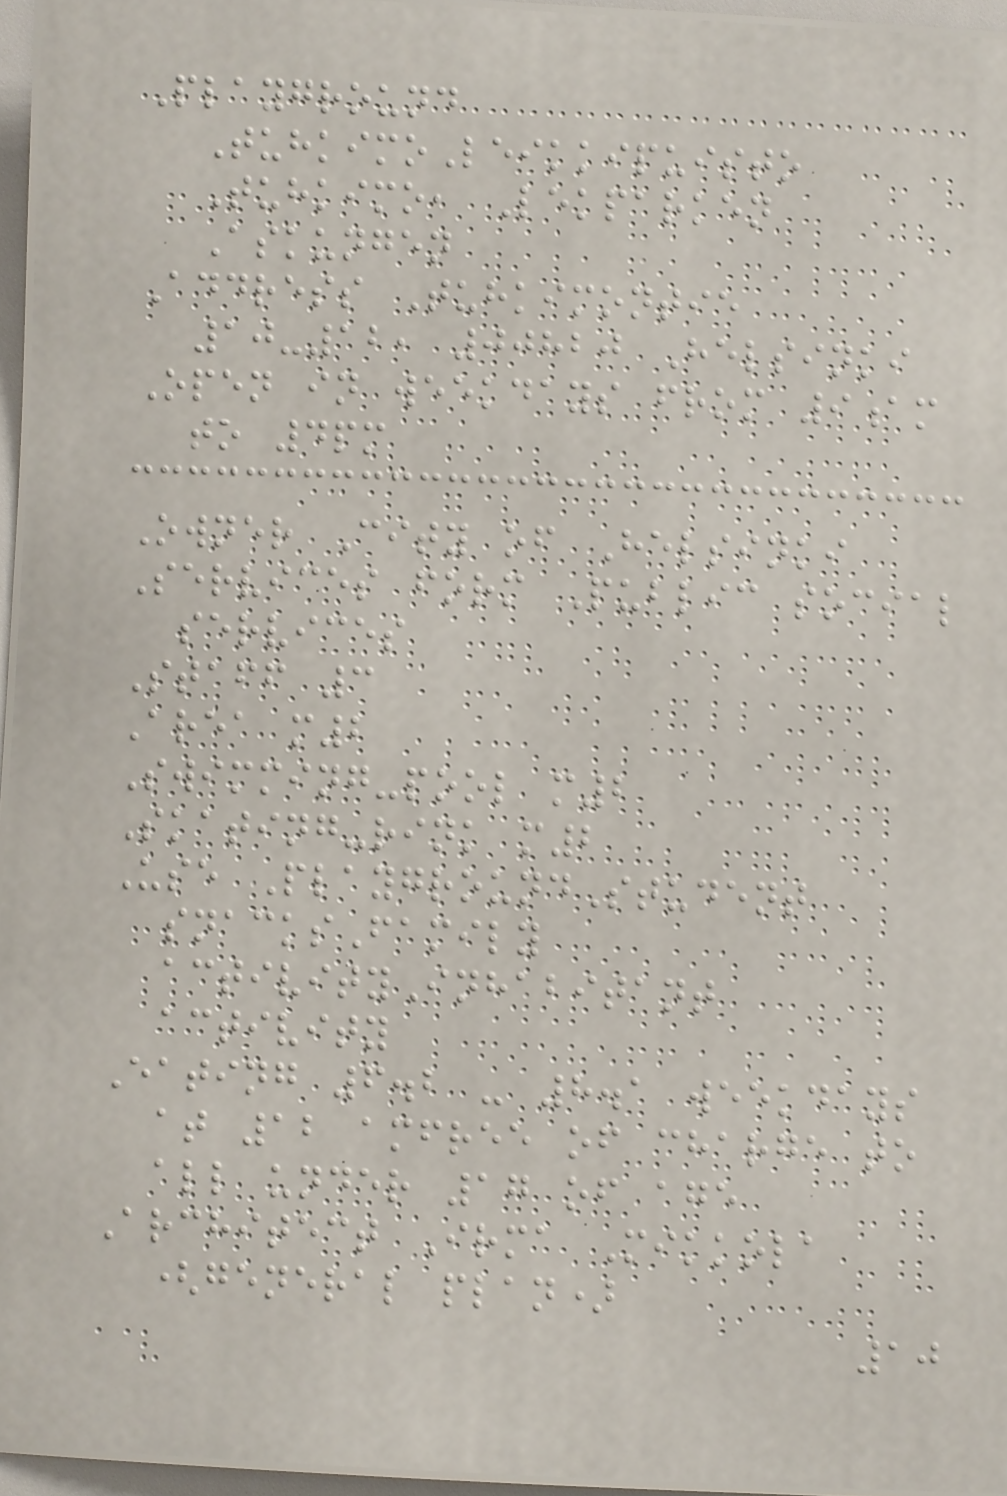Playground
TuhkimoLeikkipuisto
Tuhkimo, Lekparken
Askungen
Address Tuhkimontie
10-12, 00820 Helsinki
Open in weekdays from 9am
to 4pm
Owner City of Helsinki
Services form Public social
services
Staff 3
Area m2
Swimming-pool m2
Skating-rink m2
Use PlaygroundStudent
snacksFamily
activityInhabitant
activity
Eating 6.2 - 8.1 weekdays
at 12 amfree of charge to
all under 17 of age
Architect Irma Mikkola
(general plan)
10
